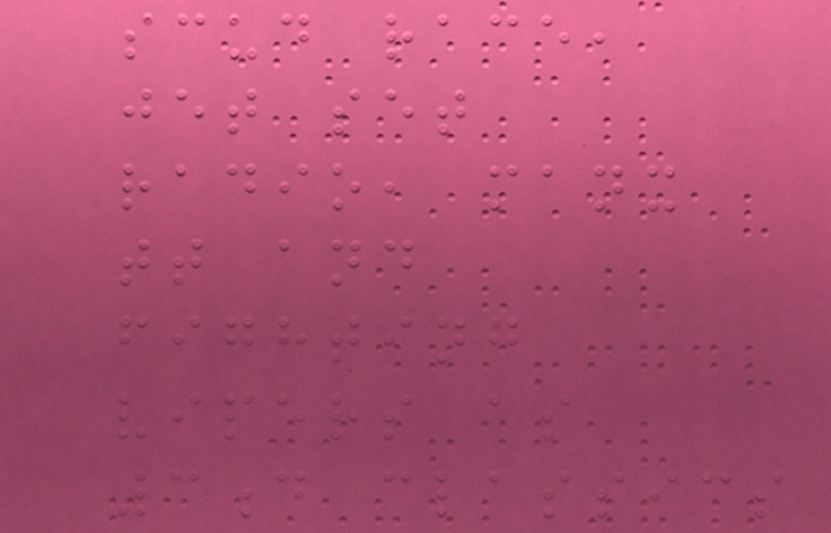scud race,
jet set
radio, manx
tt and
fighting
vipers as
3d classics
